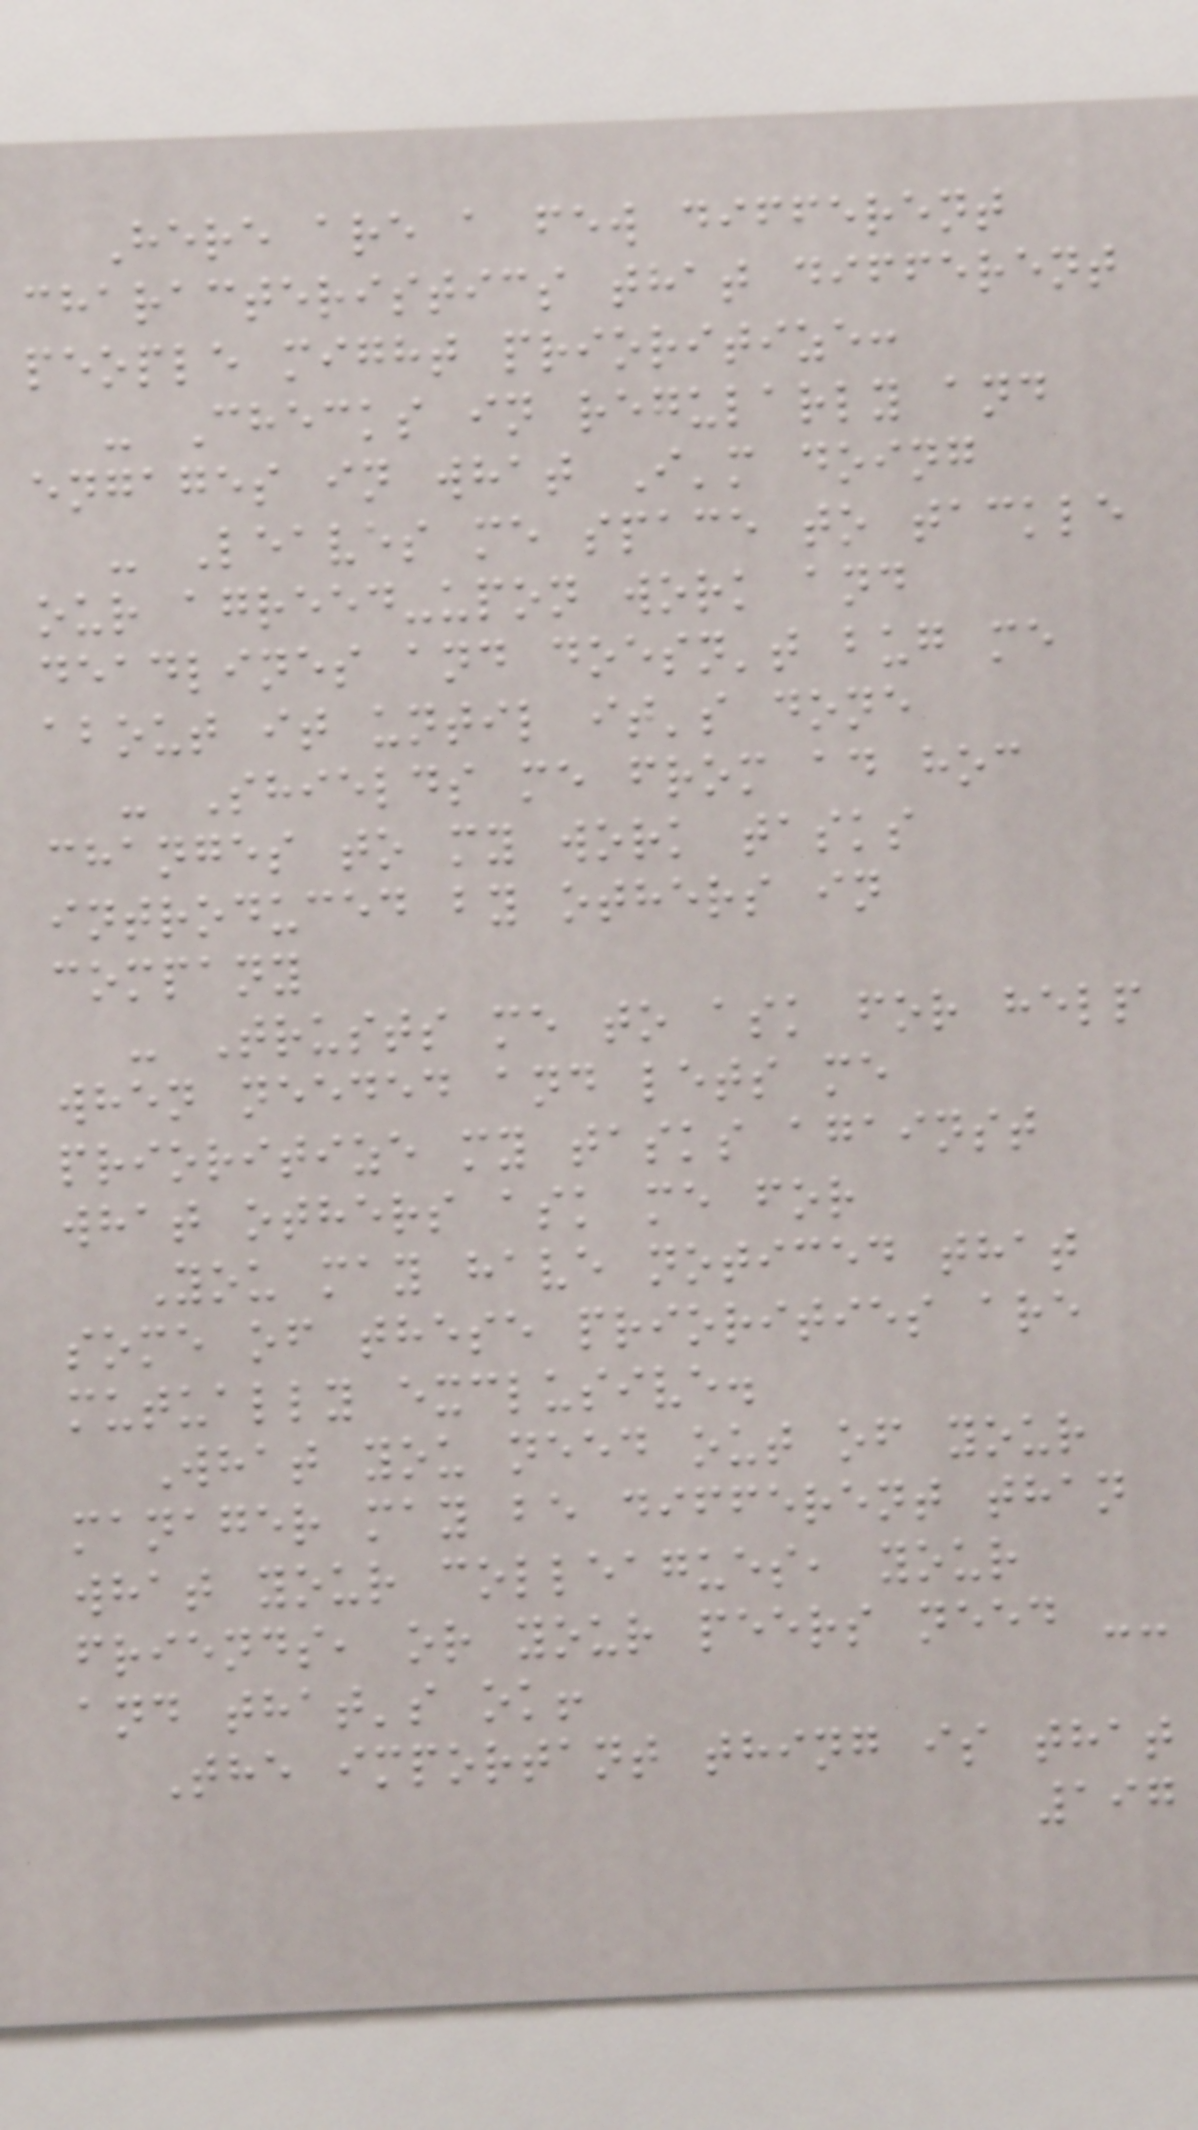Here are a few different
characteristics that different
people might prioritize:
- Checks in regularly and
engages in what I'm doing
- Leaves me space to tackle
our agreed-upon work and
deadlines and doesn't bug me
about it until it's done
- Shields me from ad hoc
changes to my work tasks
introduced by others in
company
- Trusts me to ask for help
when needed and lets me
prioritize my tasks against
what others ask me for
You may have noticed that
some of these priorities are
mutually exclusive.
What you need out of your
manager may be different than
what your colleagues, your
friends, or your peers need --
and that's ok!
The important thing is that
197
